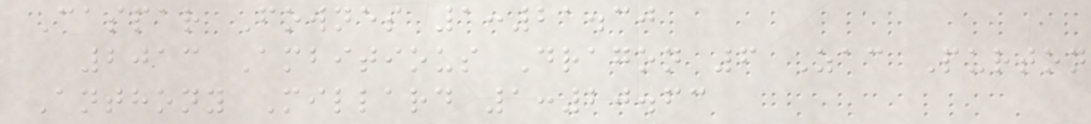Caspar Fownes 1:21.30
2013 Ambitious Dragon 6 Zac Purton
Anthony Millard 1:20.63
